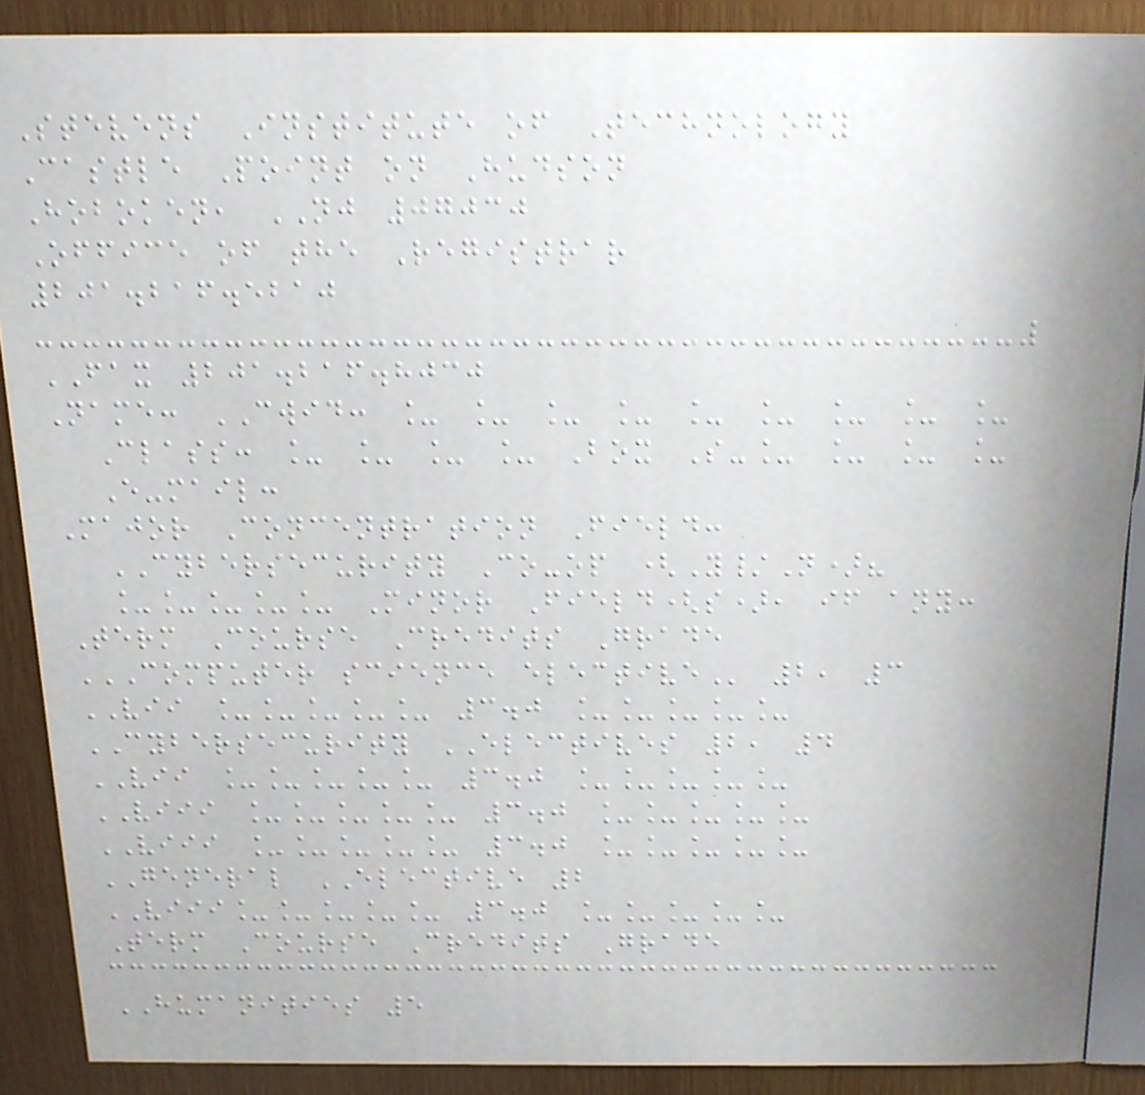Stevens Institute of Technology
Castle Point on Hudson
Hoboken, NJ 07030
Office of the Registrar
201.216.5210
FAX 201.216.8030
Name: CWID: _ _ _ _ _ _ _ _ _
Class: _ _ _ _ Box S-_ _ _ _
E-mail:
Major Concentration Field:
CYBERSECURITY Co-op (Y/N)?
_____ Minor Field(s), if any:
Term Course Credits Grade
COMPUTER SCIENCE ELECTIVE 2, 3
VII _____ 3.0 _____
CYBERSECURITY ELECTIVES 2, 4
VII _____ 3.0 _____
VIII _____ 3.0 _____
VIII _____ 3.0 _____
GENERAL ELECTIVE 2
VIII_____ 3.0 _____
Term Course Credits Grade
HUMANITIES 5
